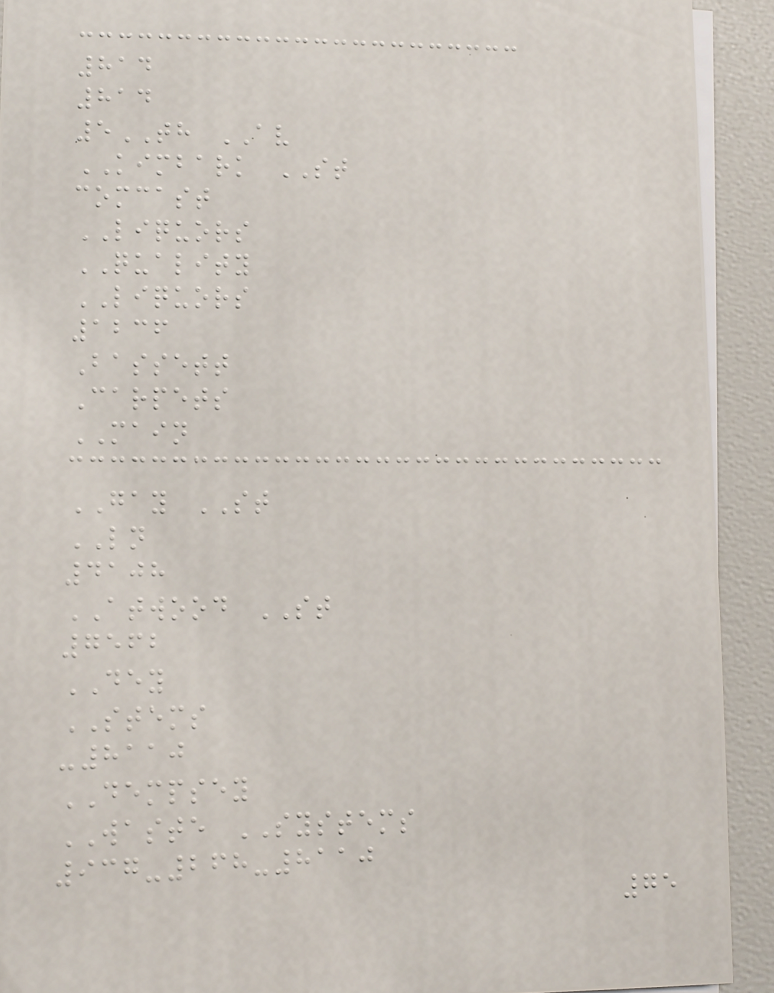814
814
5TH AV
KIMBARK ST
comcast
LIQUORS
QUALITY
LIQUORS
1236
Bassett
Carpets
MAIN
GAY ST
LN
4108
ATWOOD ST
7562
DEY
STEMS
-8110
DEMPSEY
WASTE SYSTEMS
937-268-8110
75
